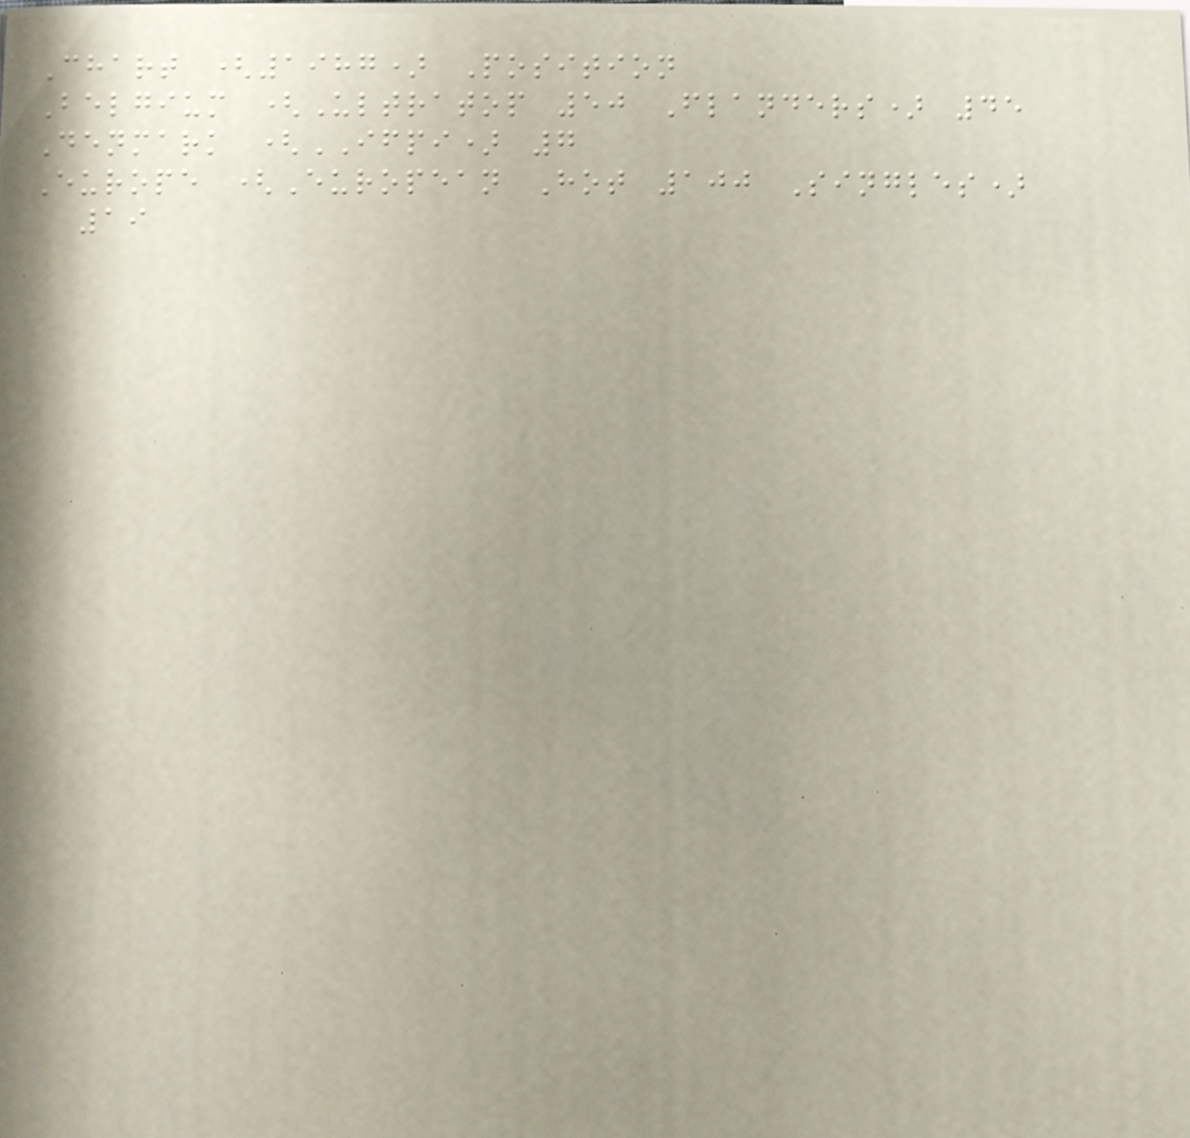Chart (1987) Position
Belgium (Ultratop 50 Flanders) 45
Denmark (IFPI) 7
Europe (European Hot 100 Singles)
19
